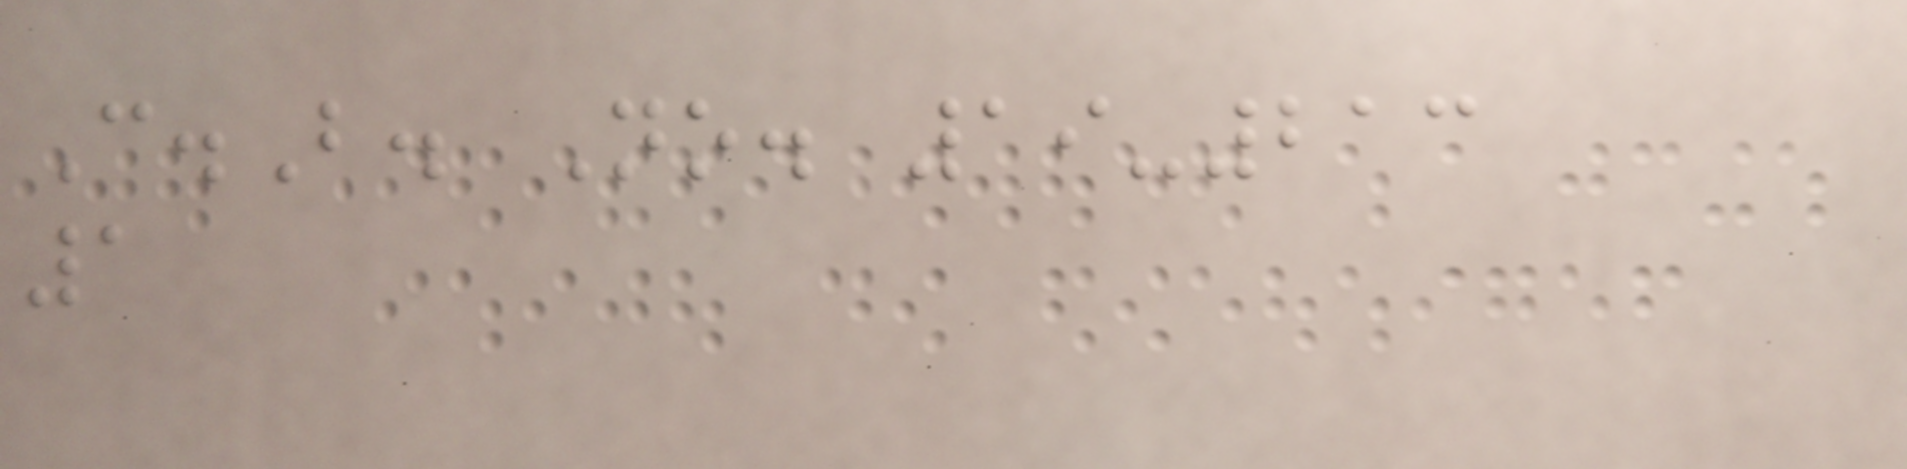C.B. No. 19-213
1
